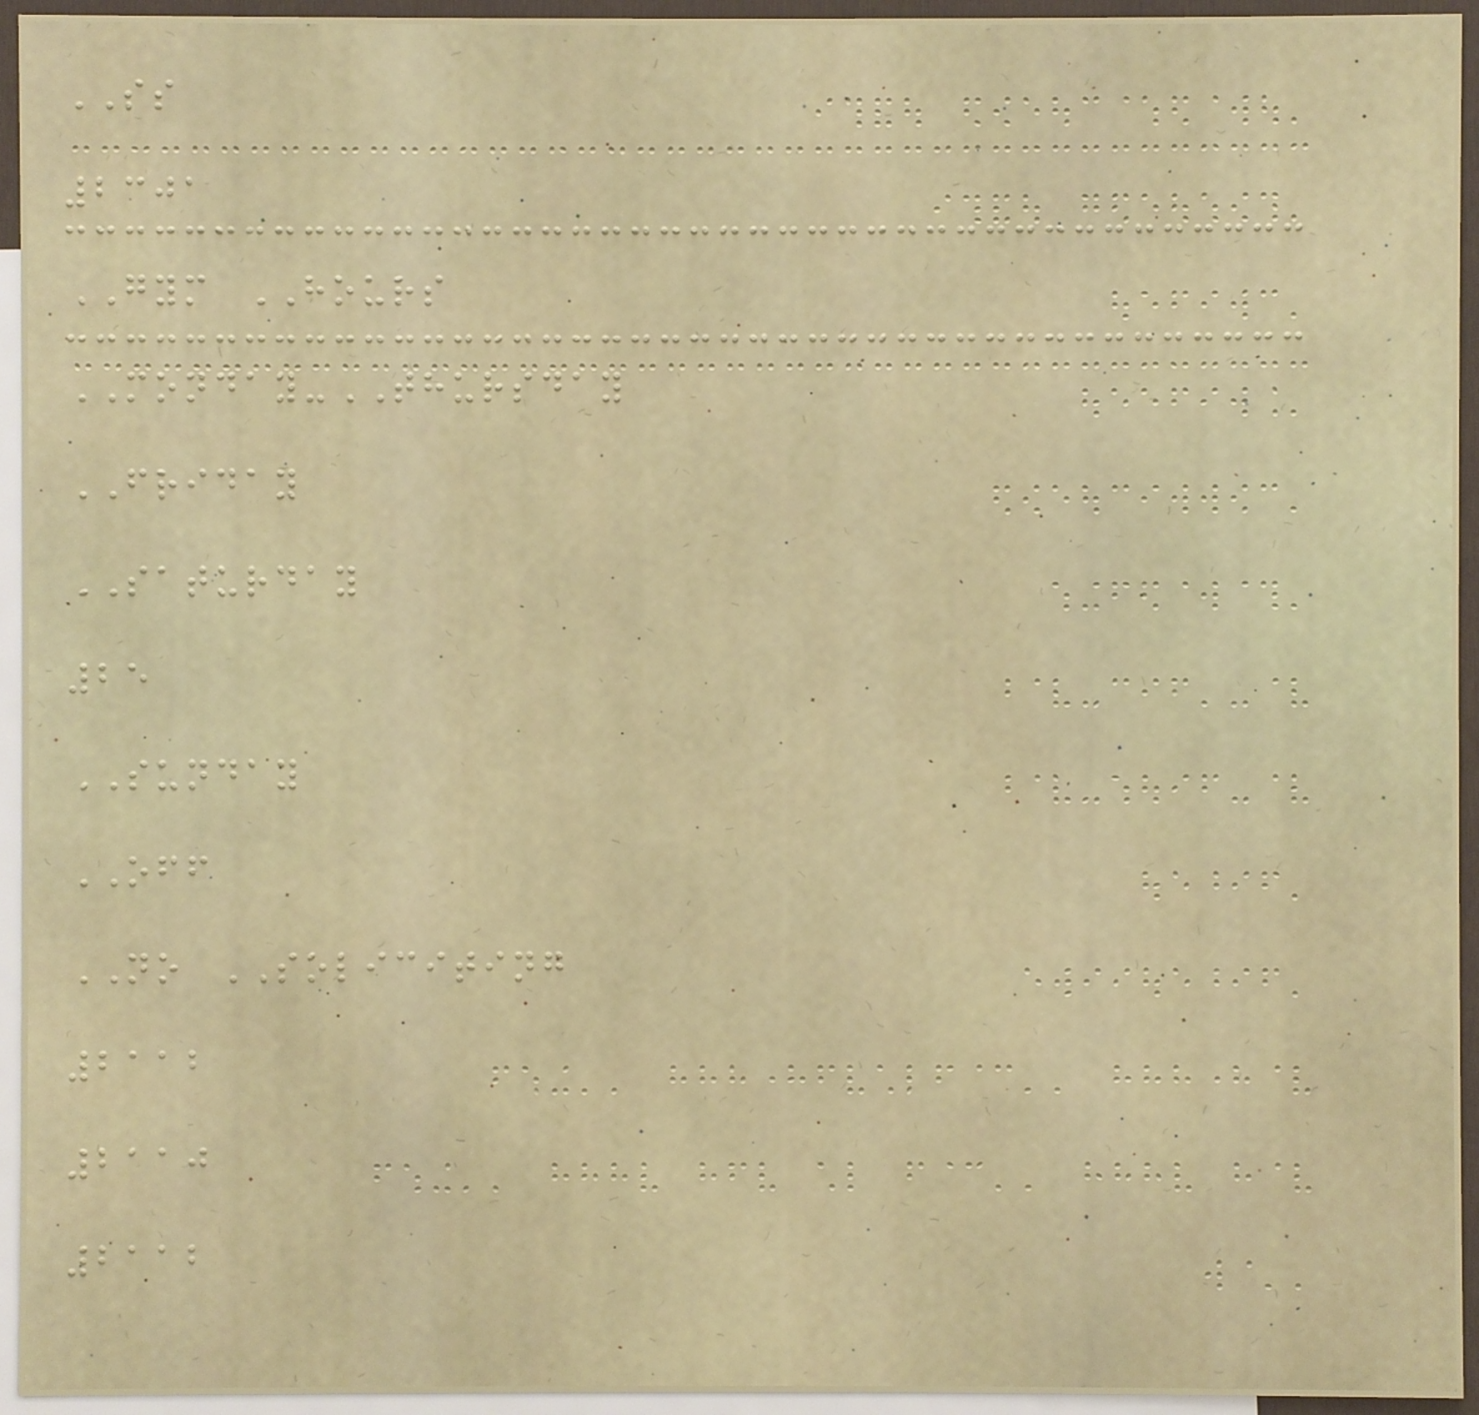SS
2301
GYM HOURS
MONDAY-THURSDAY
FRIDAY
SATURDAY
25
SUNDAY
OFF
NO SOLICITING
2112
2110
2112
